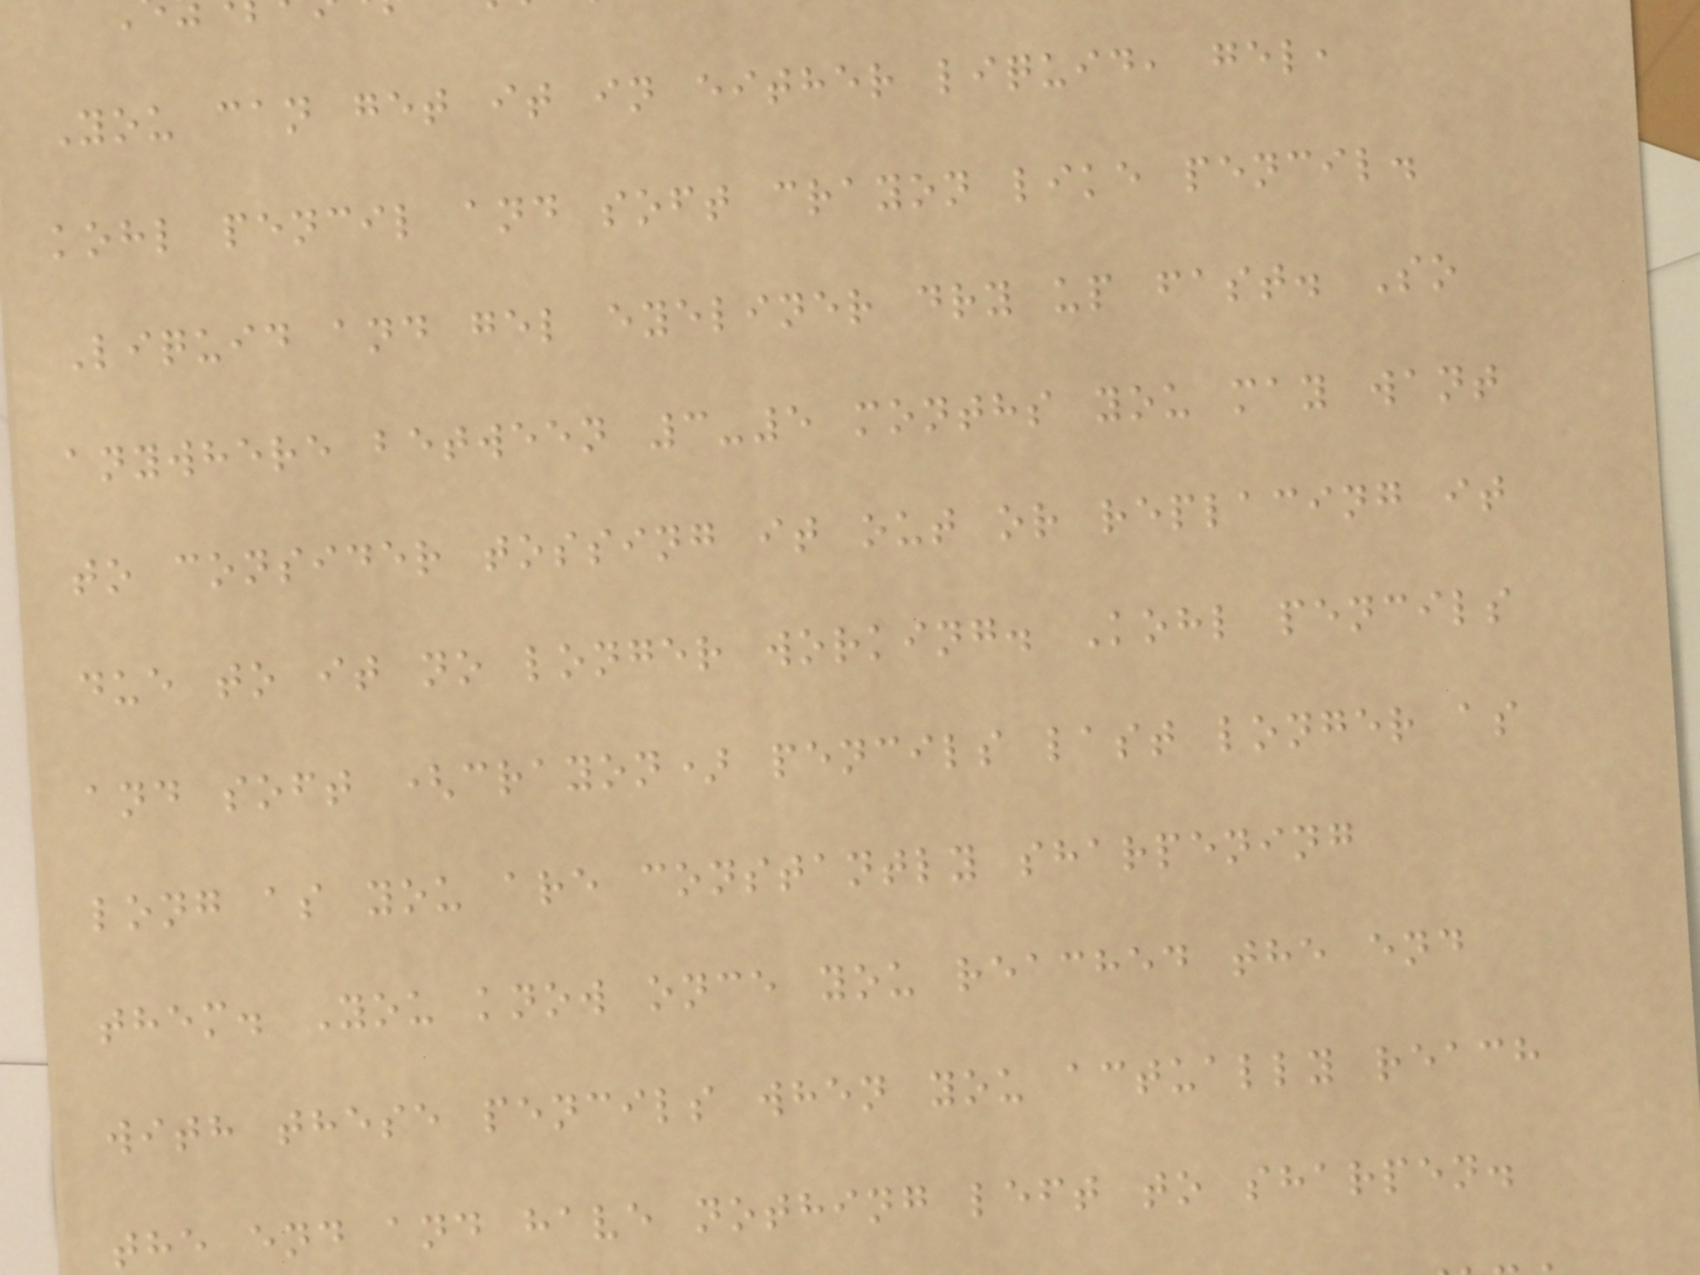You can get it in either liquid, gel,
kohl pencil and soft crayon like pencil.
Liquid and gel eyeliner dry up fast. So
anywhere between 3-5 months you may want
to consider tossing it out or replacing it
due to it no longer working. Kohl pencils
and soft (crayon) pencils last longer as
long as you are constantly sharpening
them. You know once you reached the end
with these pencils when you actually reach
the end and have nothing left to sharpen.
